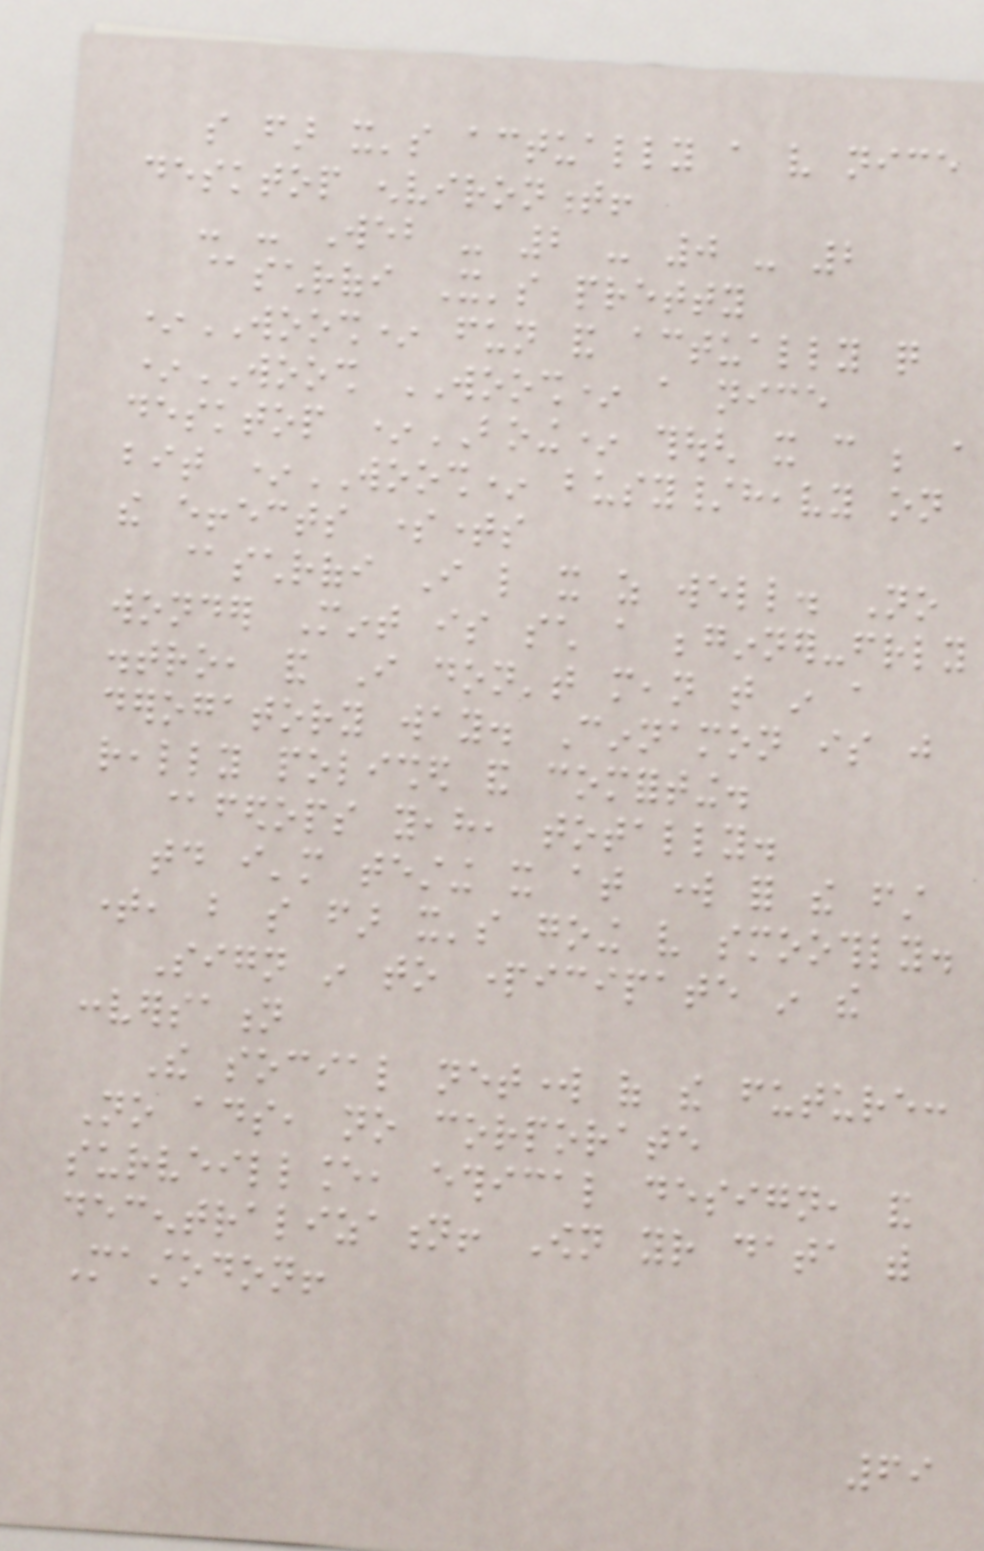so far it's actually a very nice
desktop environment!
- - Web - 2 - 0 - 2
@schrofi It's pretty
*WOOSH* fun and actually quite
*WOOSH WOOSH* a nice
desktop *BOING* though it can be a
bit *WOOSH* busy/heavy on
the effects sometimes
@schrofi I like it as well. No
wonder Mint is such a beginner-friendly
distro, and I don't mean that in a
derogatory way. Cinnamon is just
really polished and comforting.
@fedops yeah, totally.
today i'm testing it at work for the first
time, but so far it's going very smoothly.
Sign in to participate in the
conversation
The social network of the future:
No ads, no corporate
surveillance, ethical design, and
decentralization! Own your data with
Mastodon!
69
